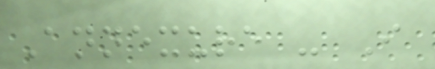Annexure - I
